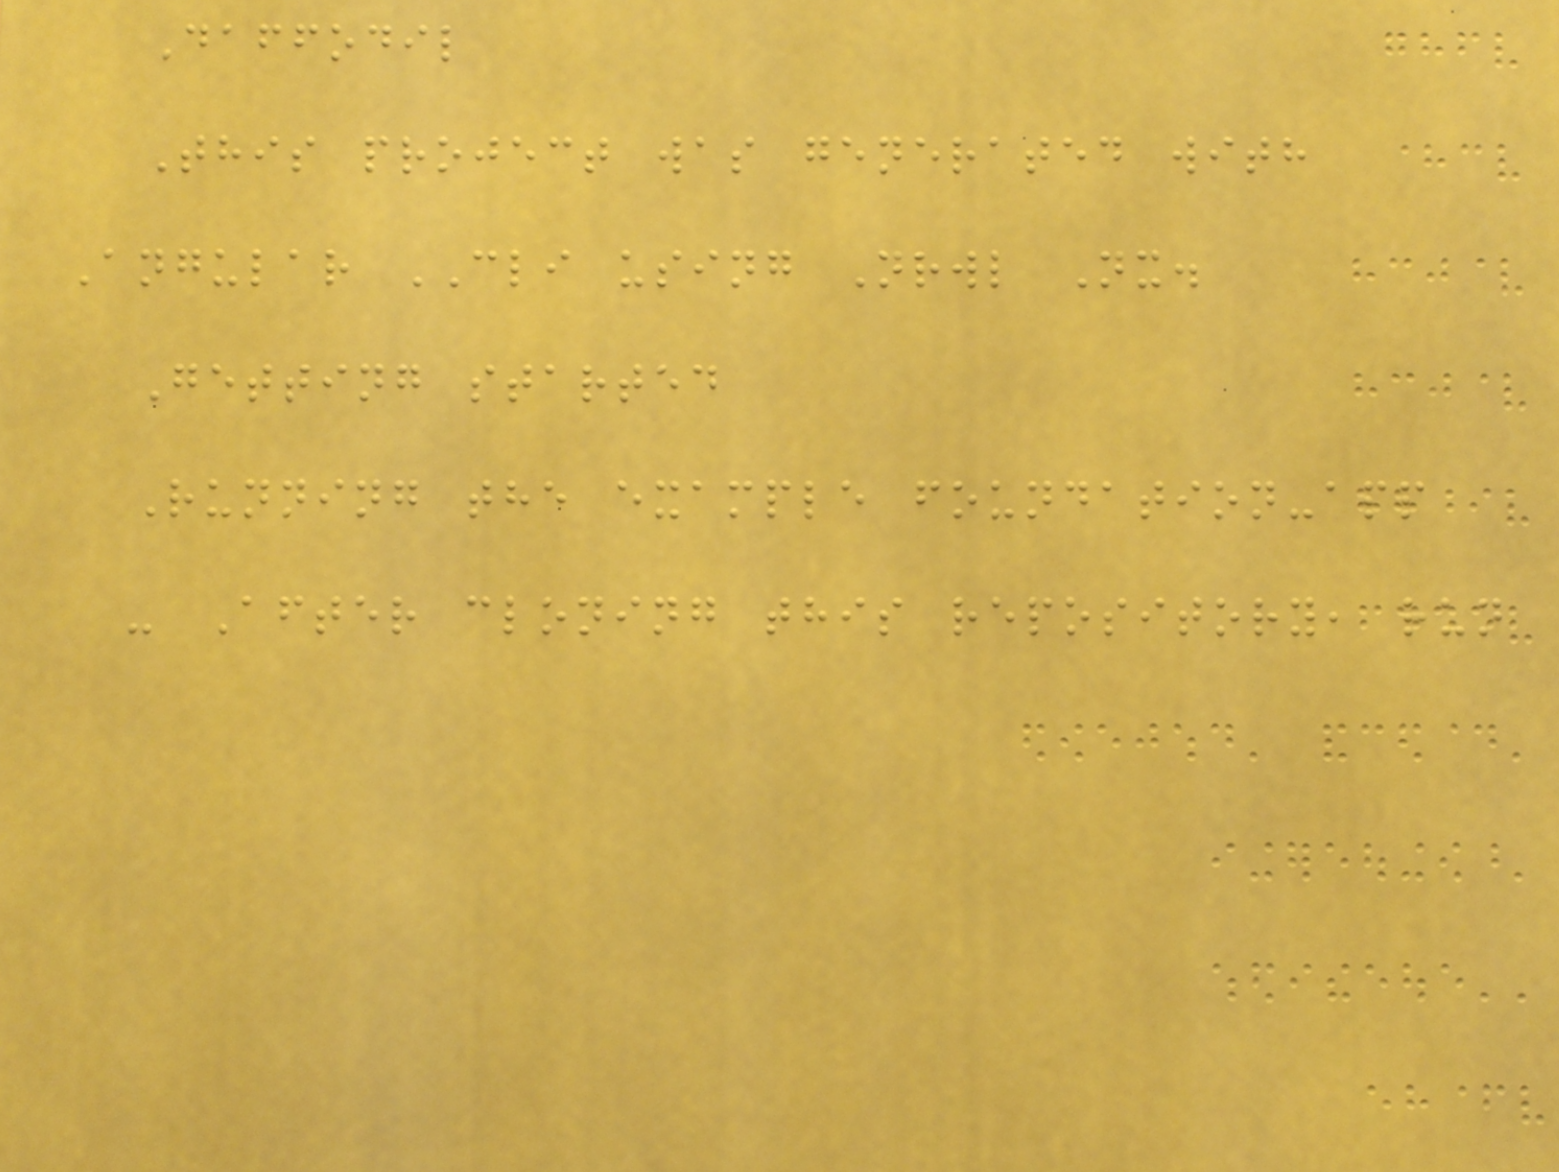Daffodil
This project was generated with
Angular CLI using Nrwl Nx.
Getting started
Running the example foundation-app
- After cloning this repository, run
